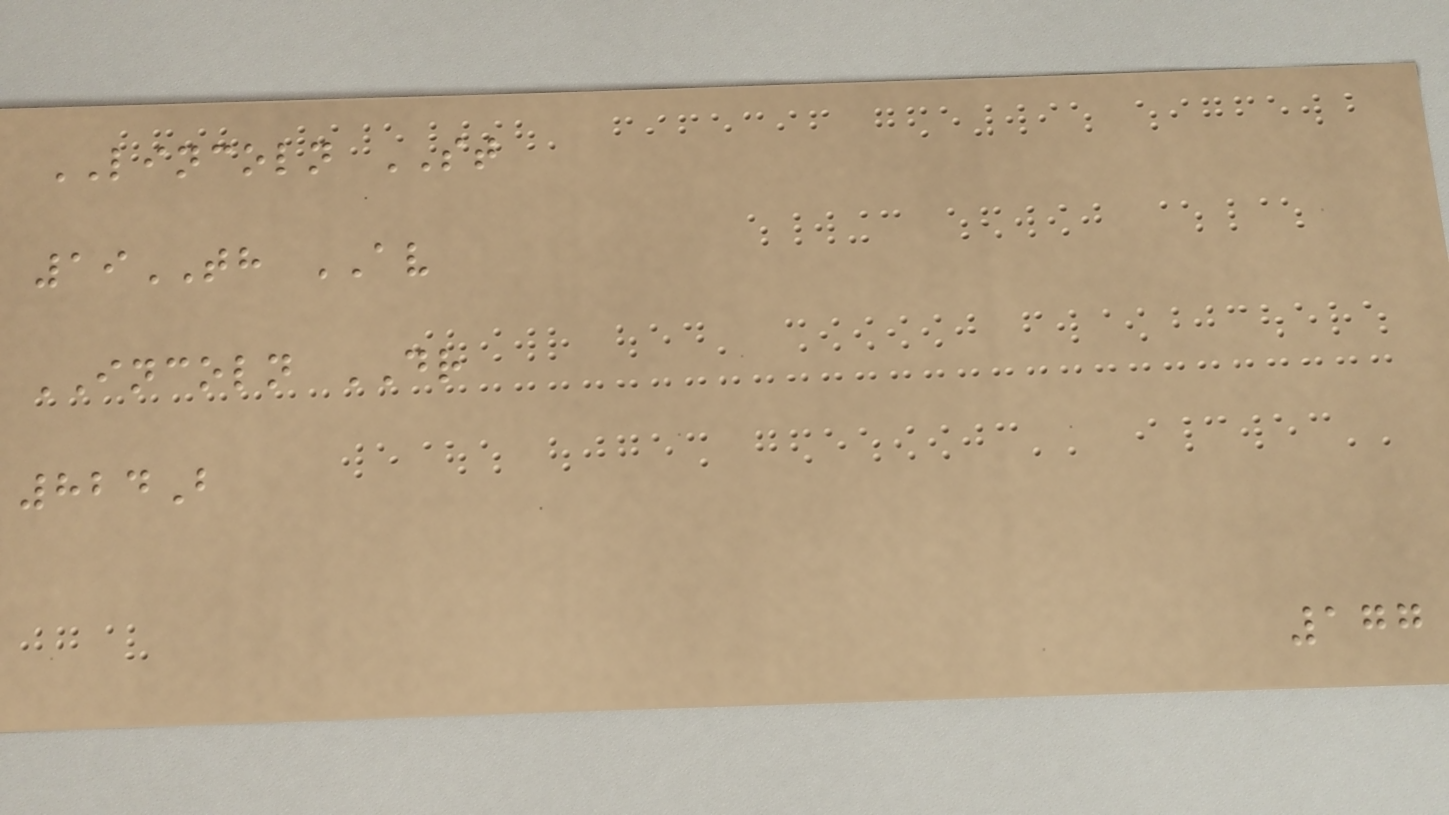LINCOLN ST
19TH AV
INCOLN DR
824B
177
